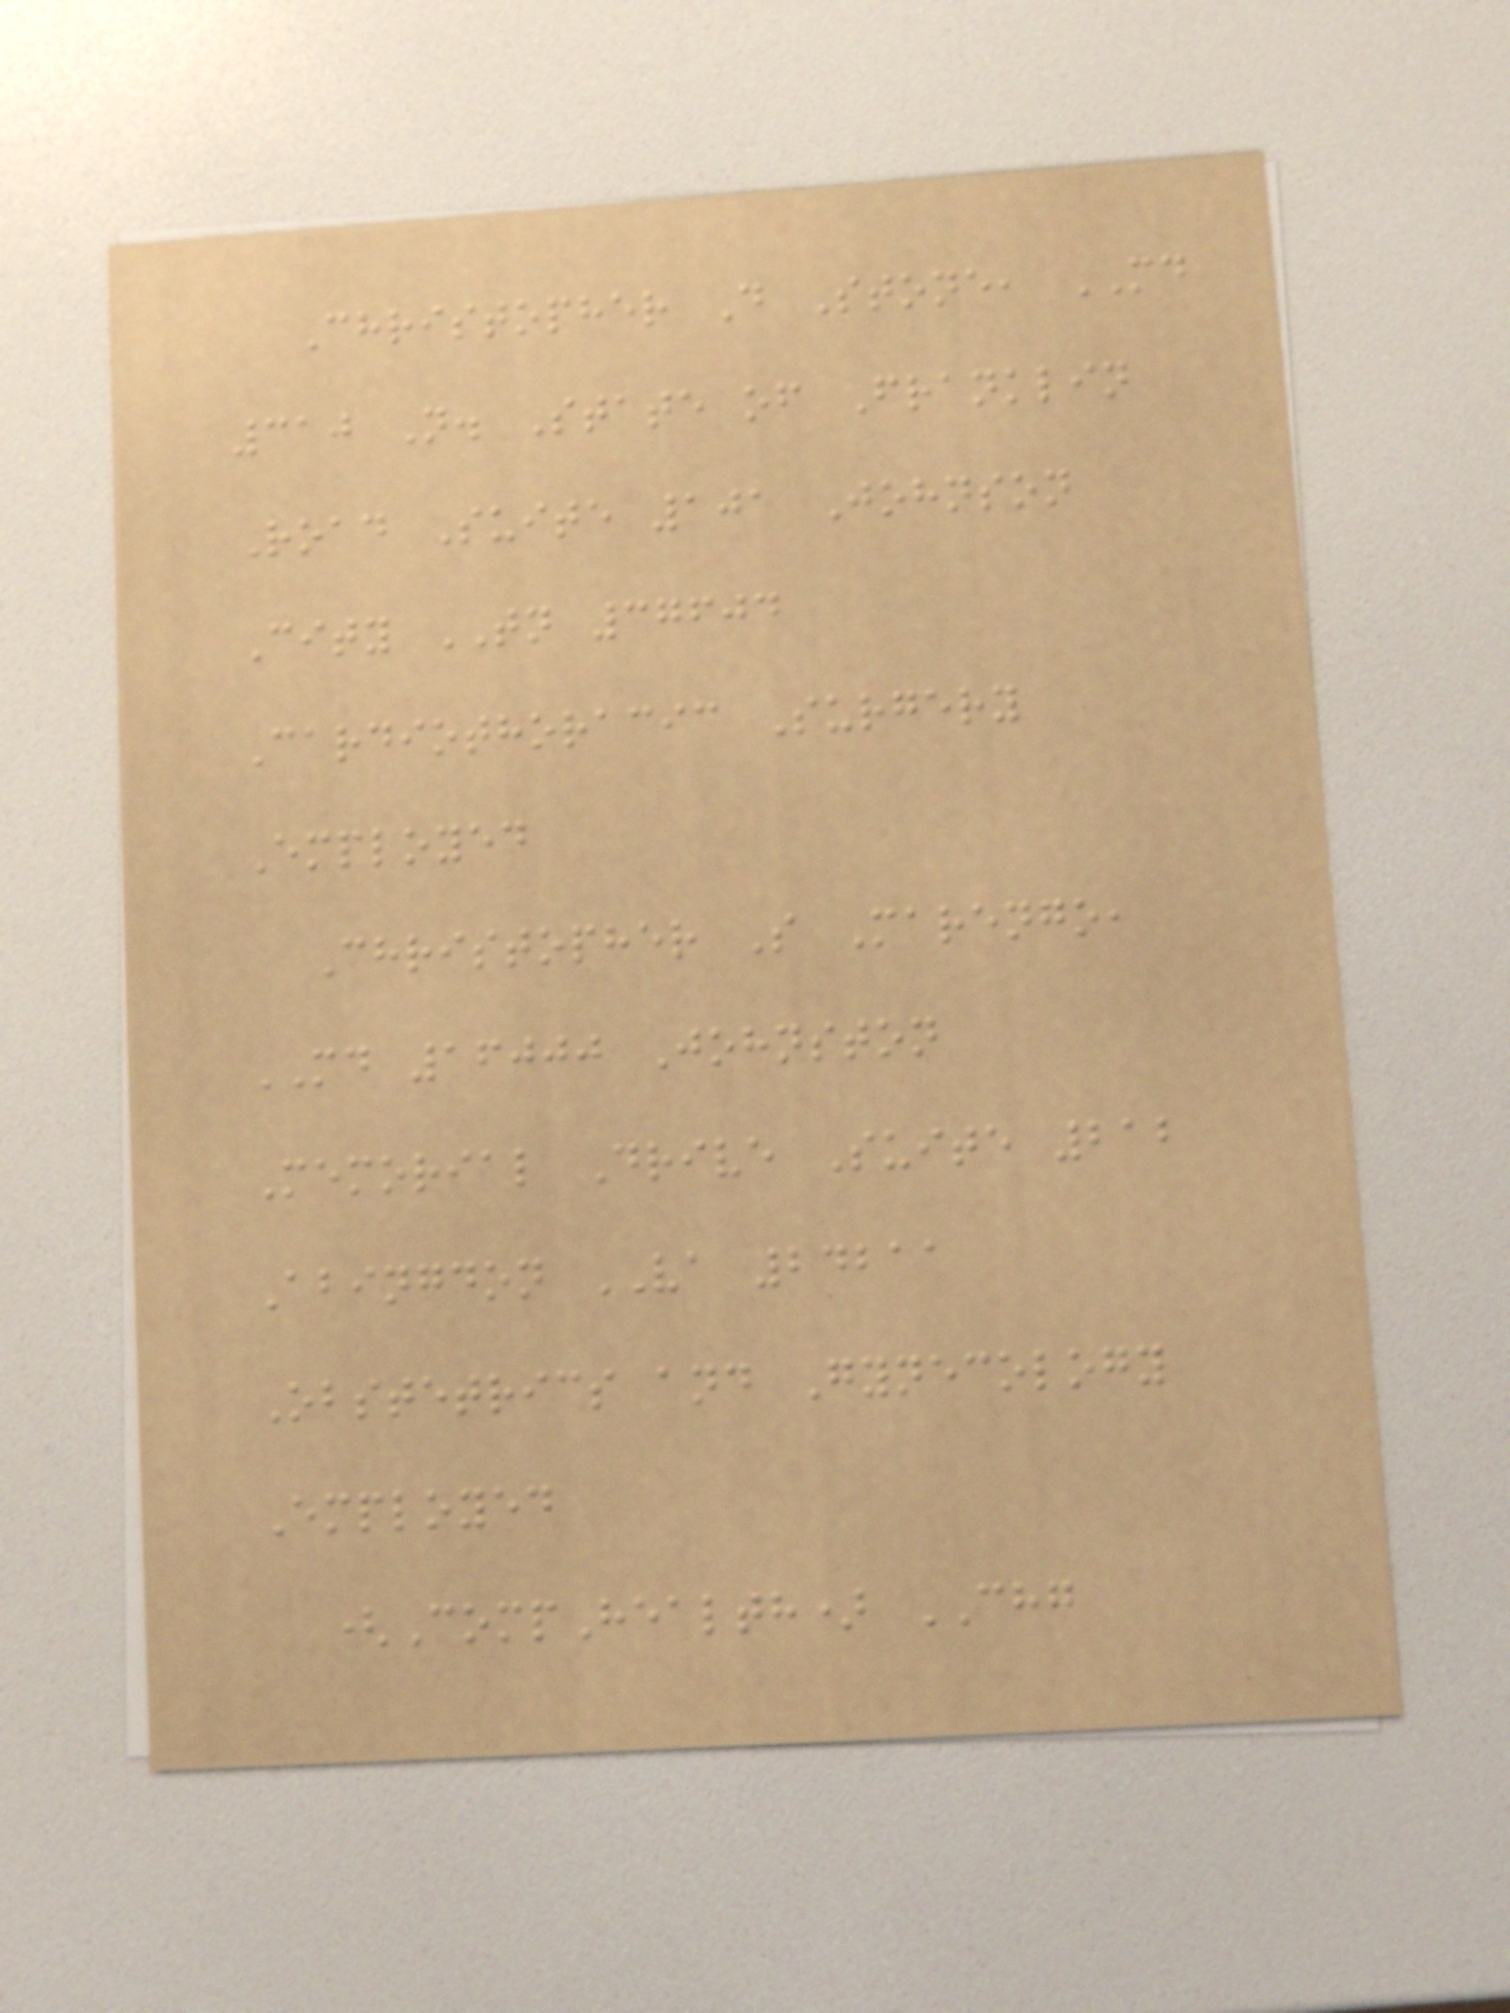Christopher D Stone, MD
310 N. State of Franklin
Road Suite 101 Johnson
City TN 37604
Cardiothoracic Surgery
Employed
Christopher S Marengo,
MD 16000 Johnston
Memorial Drive Suite 212
Abingdon VA 24211
Obstetrics and Gynecology
Employed
(CompHealth) CHG
